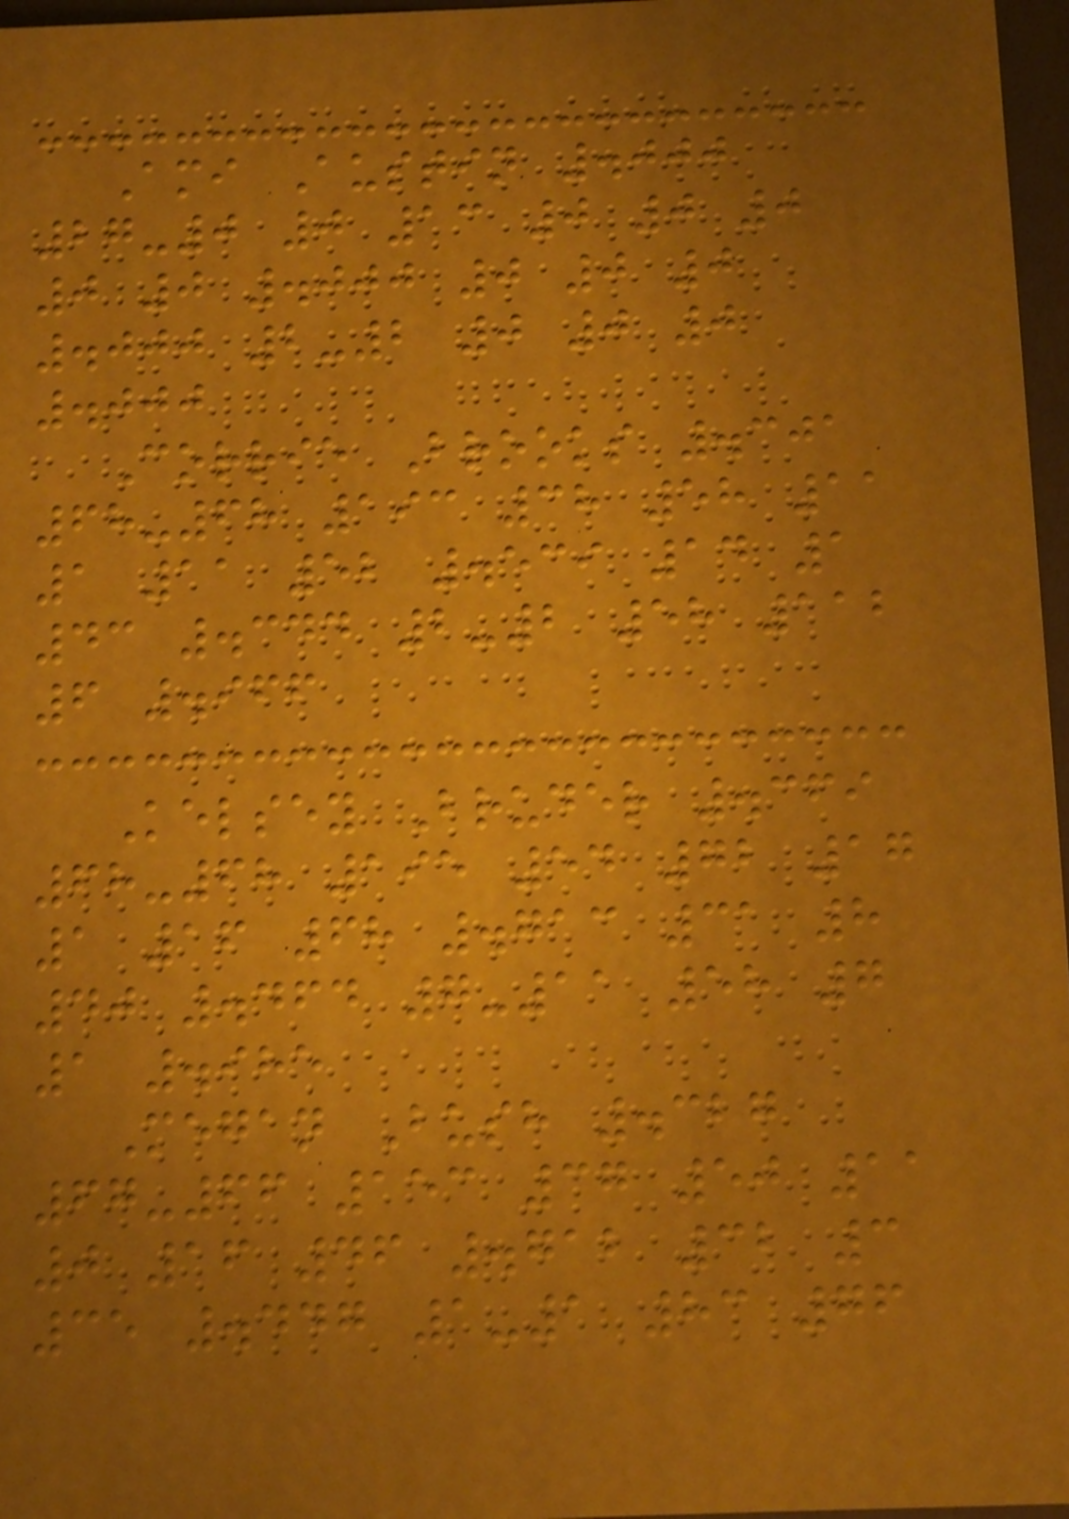Ami Austin .000
27-0 0 13 0 0 0
0 0 .000 0 0 0
.000 2-2 0 0 0
.000
Corrie Brooks .301
68-68 193 38 58 11
1 11 52 .539 14 1
43 .344 2-2 58 112
6 .966
Kelsey Bruder .369
68-68 195 54 72 17
1 16 68 .713 31 8
40 .464 7-11 58 7
1 .985
Megan Bush .327
67-66 153 37 50 11
0 16 46 .712 32 3
35 .447 1-1 83 76
